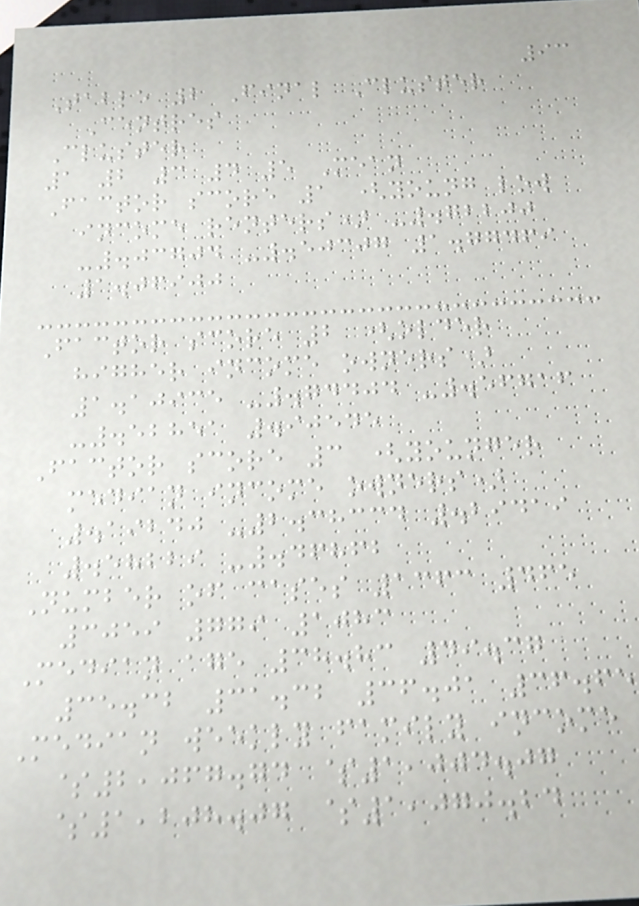93
Table 2 Final Cluster
Centres
Cluster
1 2 3 4 5 Mean
Factor score 1 (young low
income renters) -.72200
-.03704 -.50307 1.77469
1.06900
Factor score 2 (older
higher income owners)
1.10935 -.74404 -.56716
-.52851 .90545
Factor score 3 (younger
median income owners)
.19240 -2.38334 .29419
.58229 -.46862
Number of cases 1363 465
3059 779 1083
Median age 38.83 49.37
35.32 31.32 36.01 36.65
Median weekly family income
$2,067.74 $1,004.07
$1,208.07 $1,070.24
